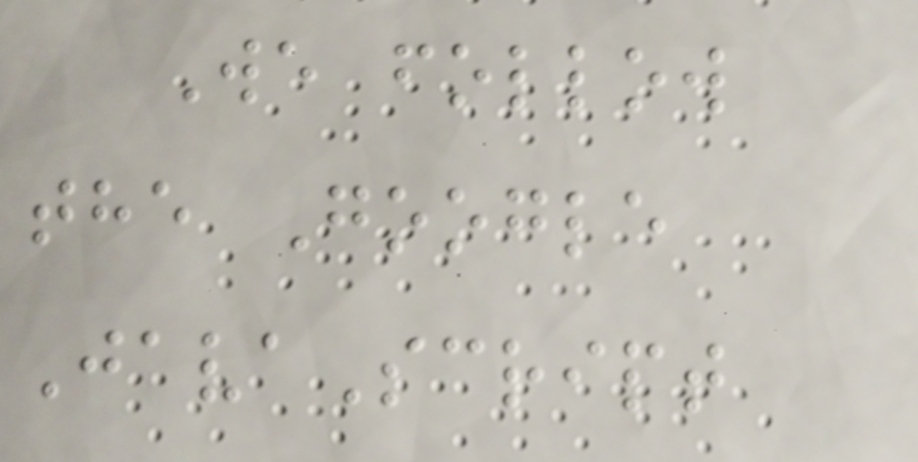We follow
the Google
JavaScript
